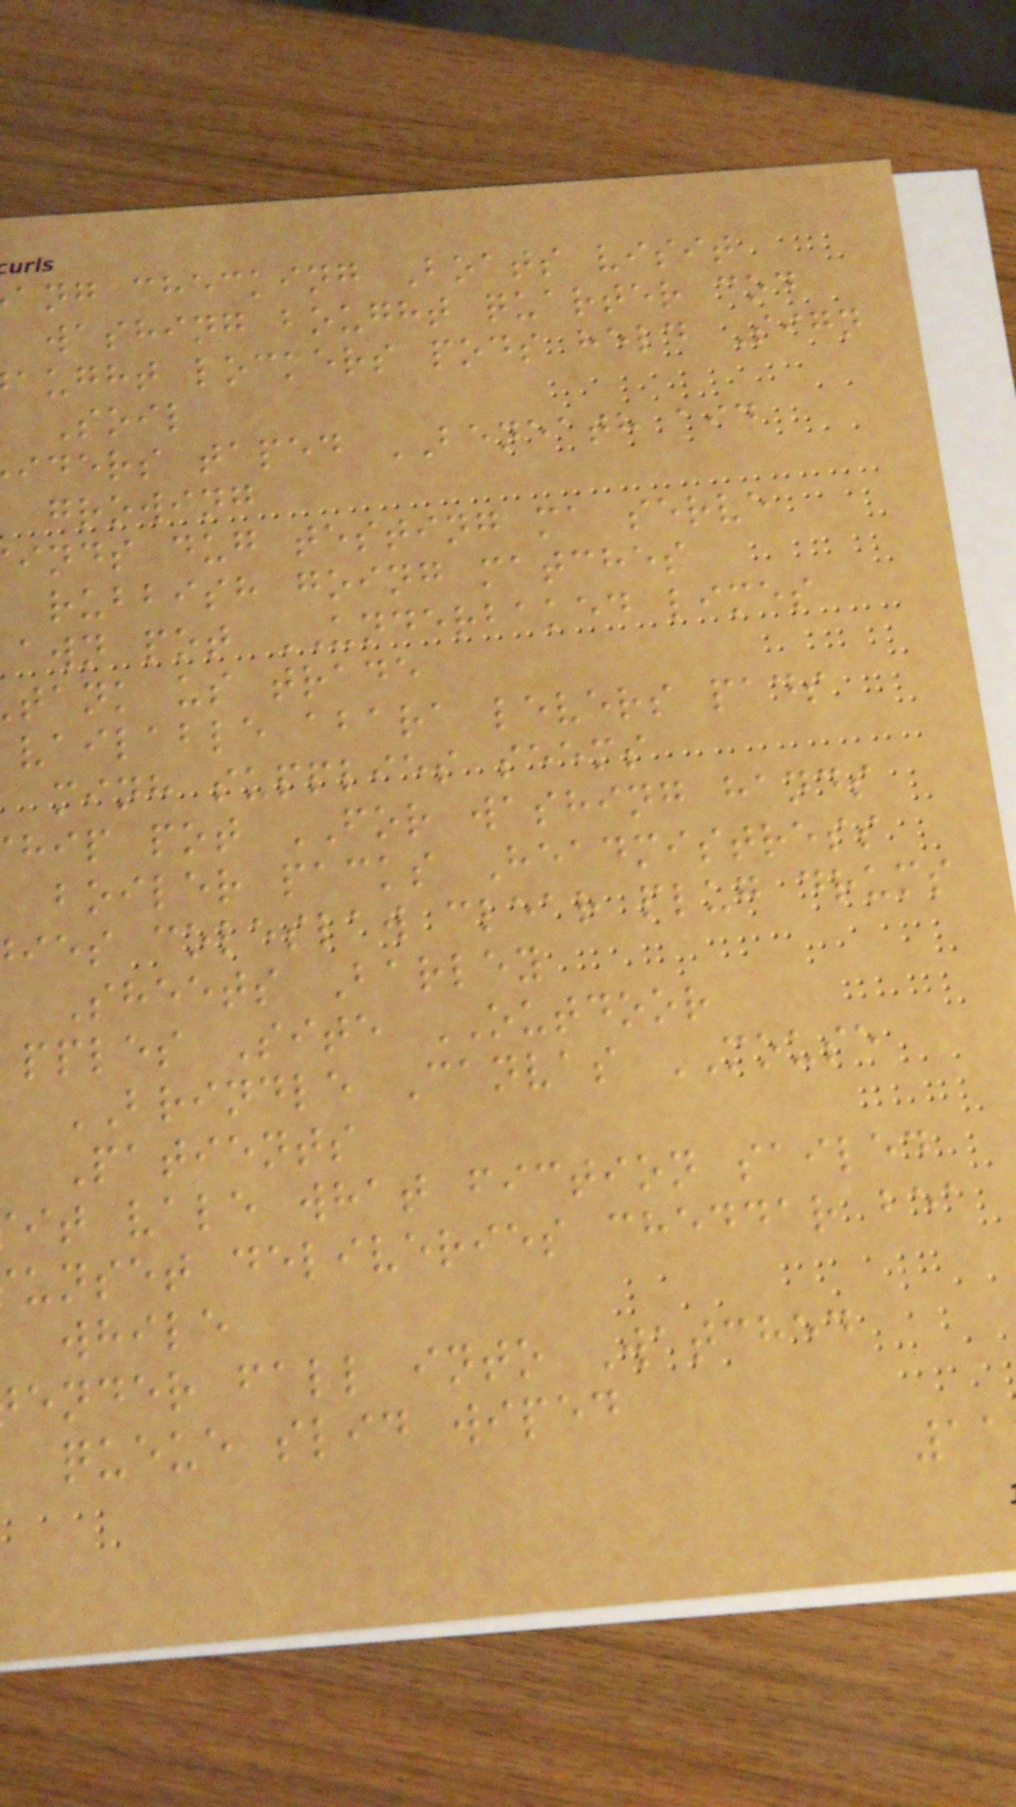ang checking Boats visit
washing bought quarter cod
aught lockers pods held Sign
Soil
iders taped BENEATH aid
growing
inds dug testing ma serve
rubbish going matches
awn pot UNDERBAKED limes
tank us trade
vailable abara levers pads
minh supplies seems
hip pot FOR washing hands
boiler packs Headmistress
ies coleslaw clear plug drums
Sheets Barley
pples Site OUTDOOR
BRINDLE Canvas MOUSE
Patients
it vale what fiction sailed
unset deliveries cheddar bea
while
ender fall into Watched
queue slid wiped
